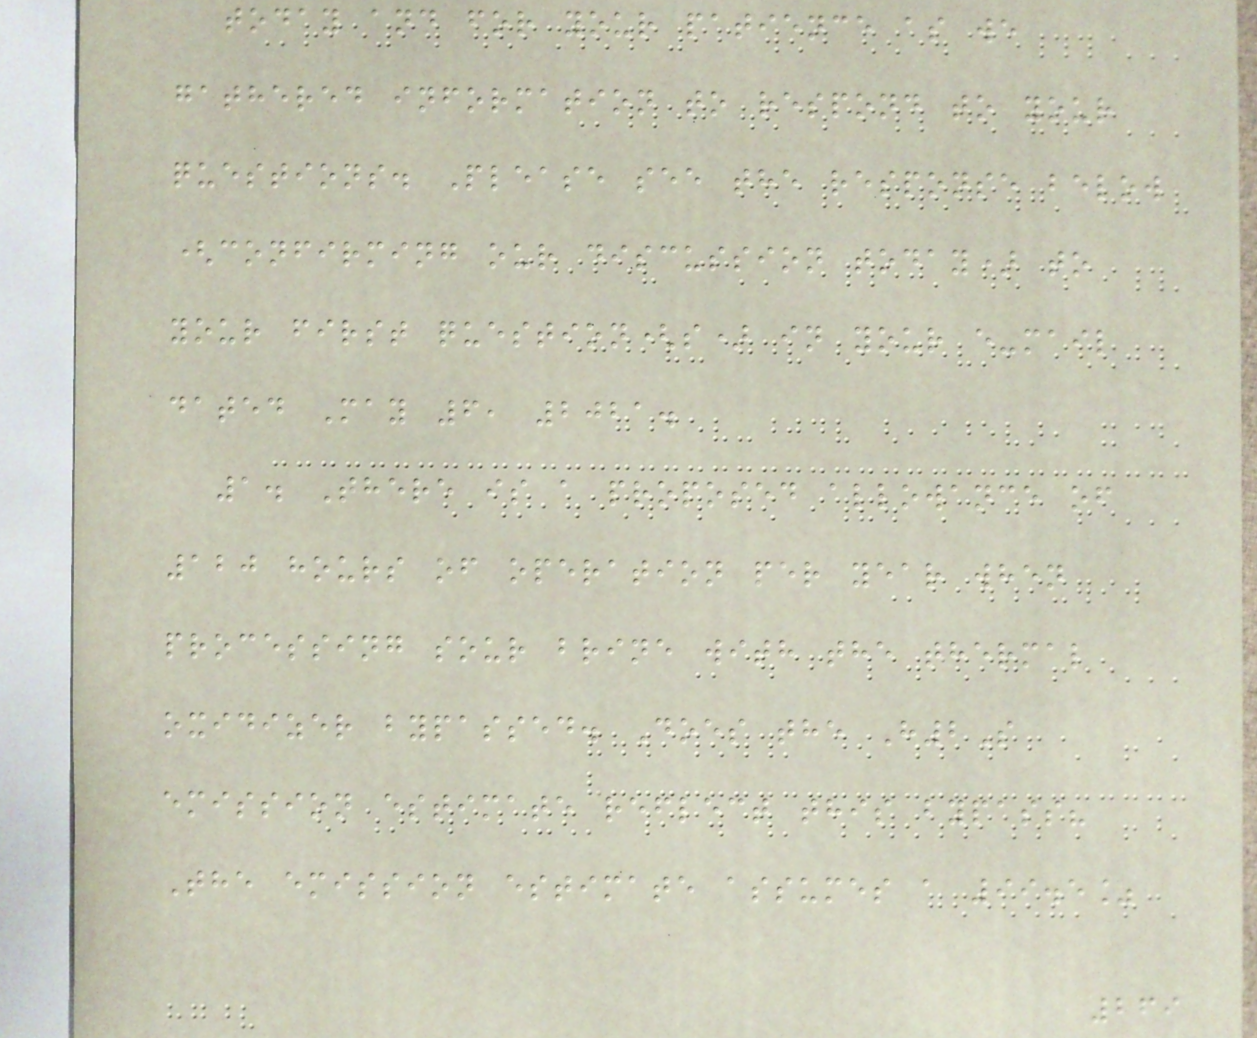today and for your patience as we
gathered information to respond to your
questions. Please see the response below
(confirming our discussion today) to
your first question(s) in your e-mail
dated May 6, 2021.
1. There is a proposed allowance of
120 hours of operation per year when
processing sour brine with the thermal
oxidizer bypassed. Does the H2S
emission estimate reflect this bypass?
The emission estimate assumes a 99.5%
269
